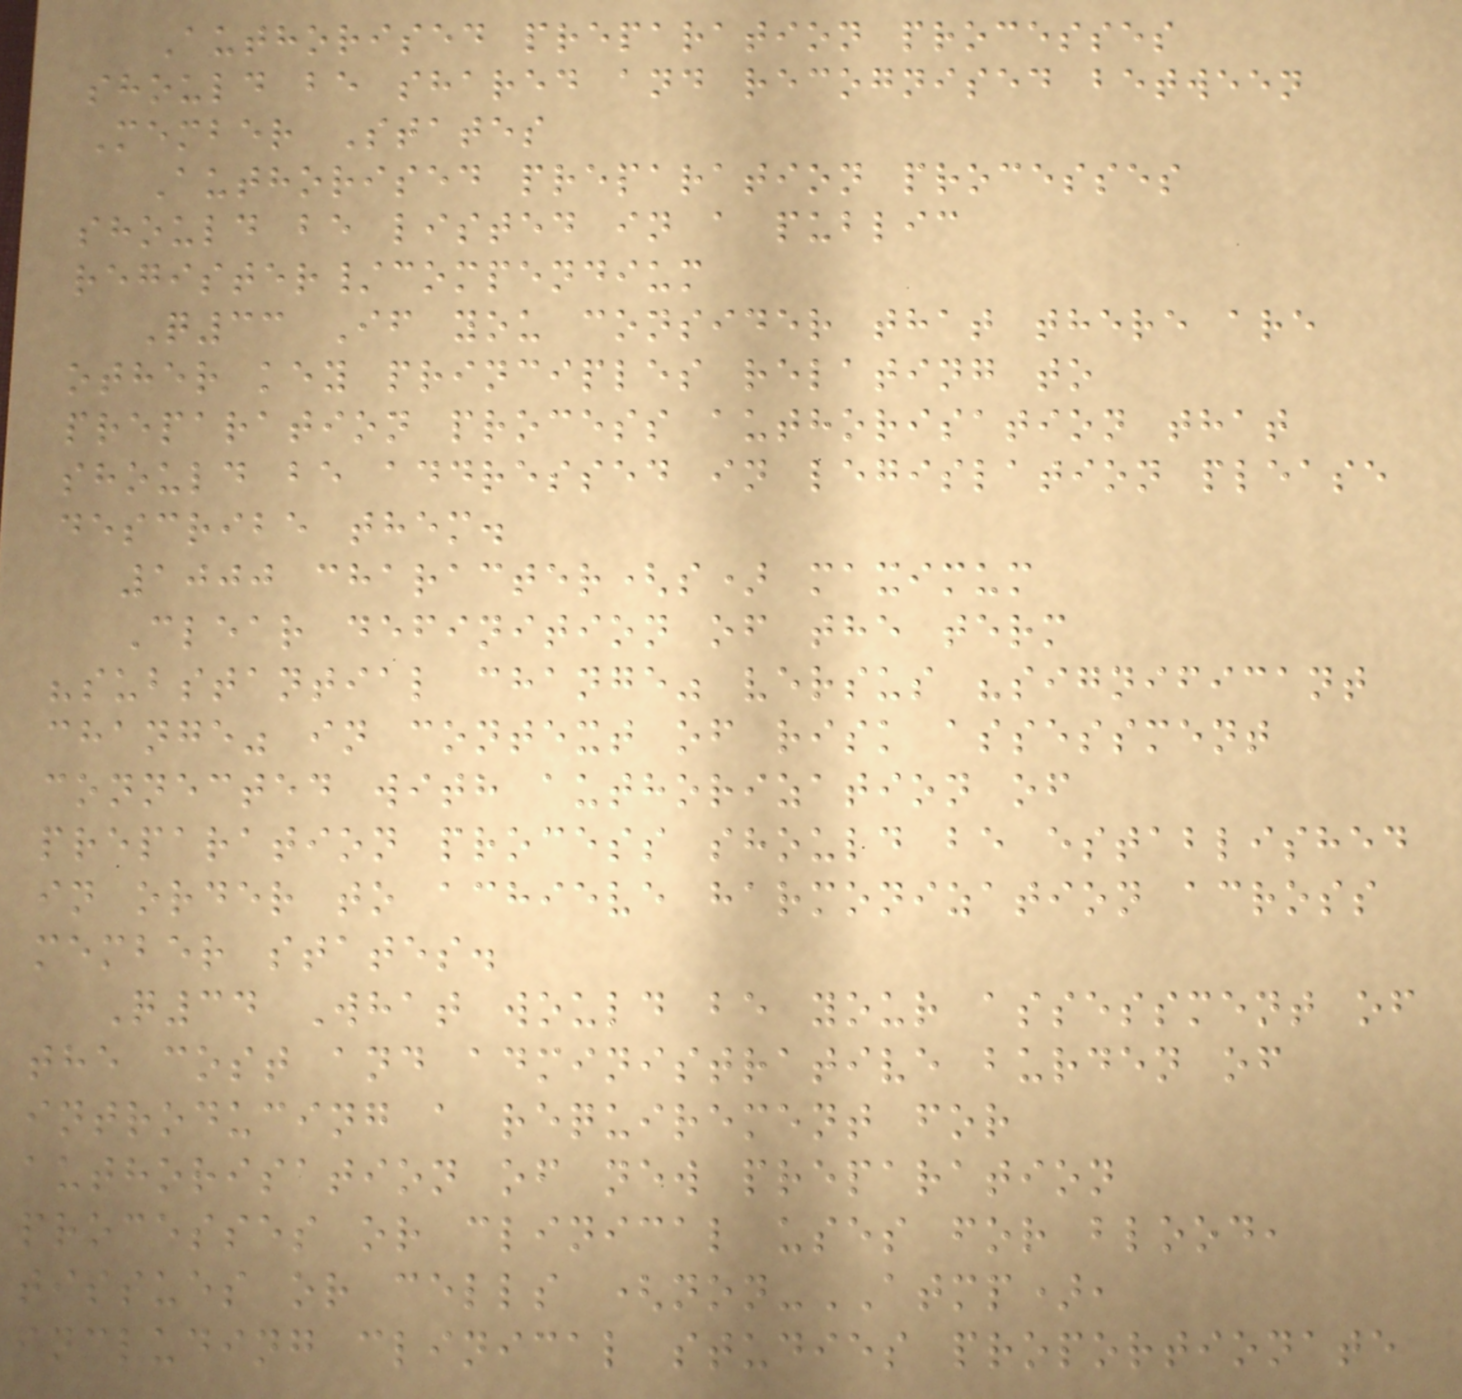Authorised preparation processes
should be shared and recognised between
Member States
Authorised preparation processes
should be listed in a public
register/compendium
Q33 If you consider that there are
other key principles relating to
preparation process authorisation that
should be addressed in legislation please
describe them.
1000 character(s) maximum
Clear definition of the term
"substantial change" versus "significant
change" in context of risk assessment
connected with authorization of
preparation process should be established
in order to achieve harmonization across
member states.
Q34 What would be your assessment of
the cost and administrative burden of
introducing a requirement for
authorisation of new preparation
processes or clinical uses for blood,
tissues or cells (non-ATMP),
including clinical studies proportionate
